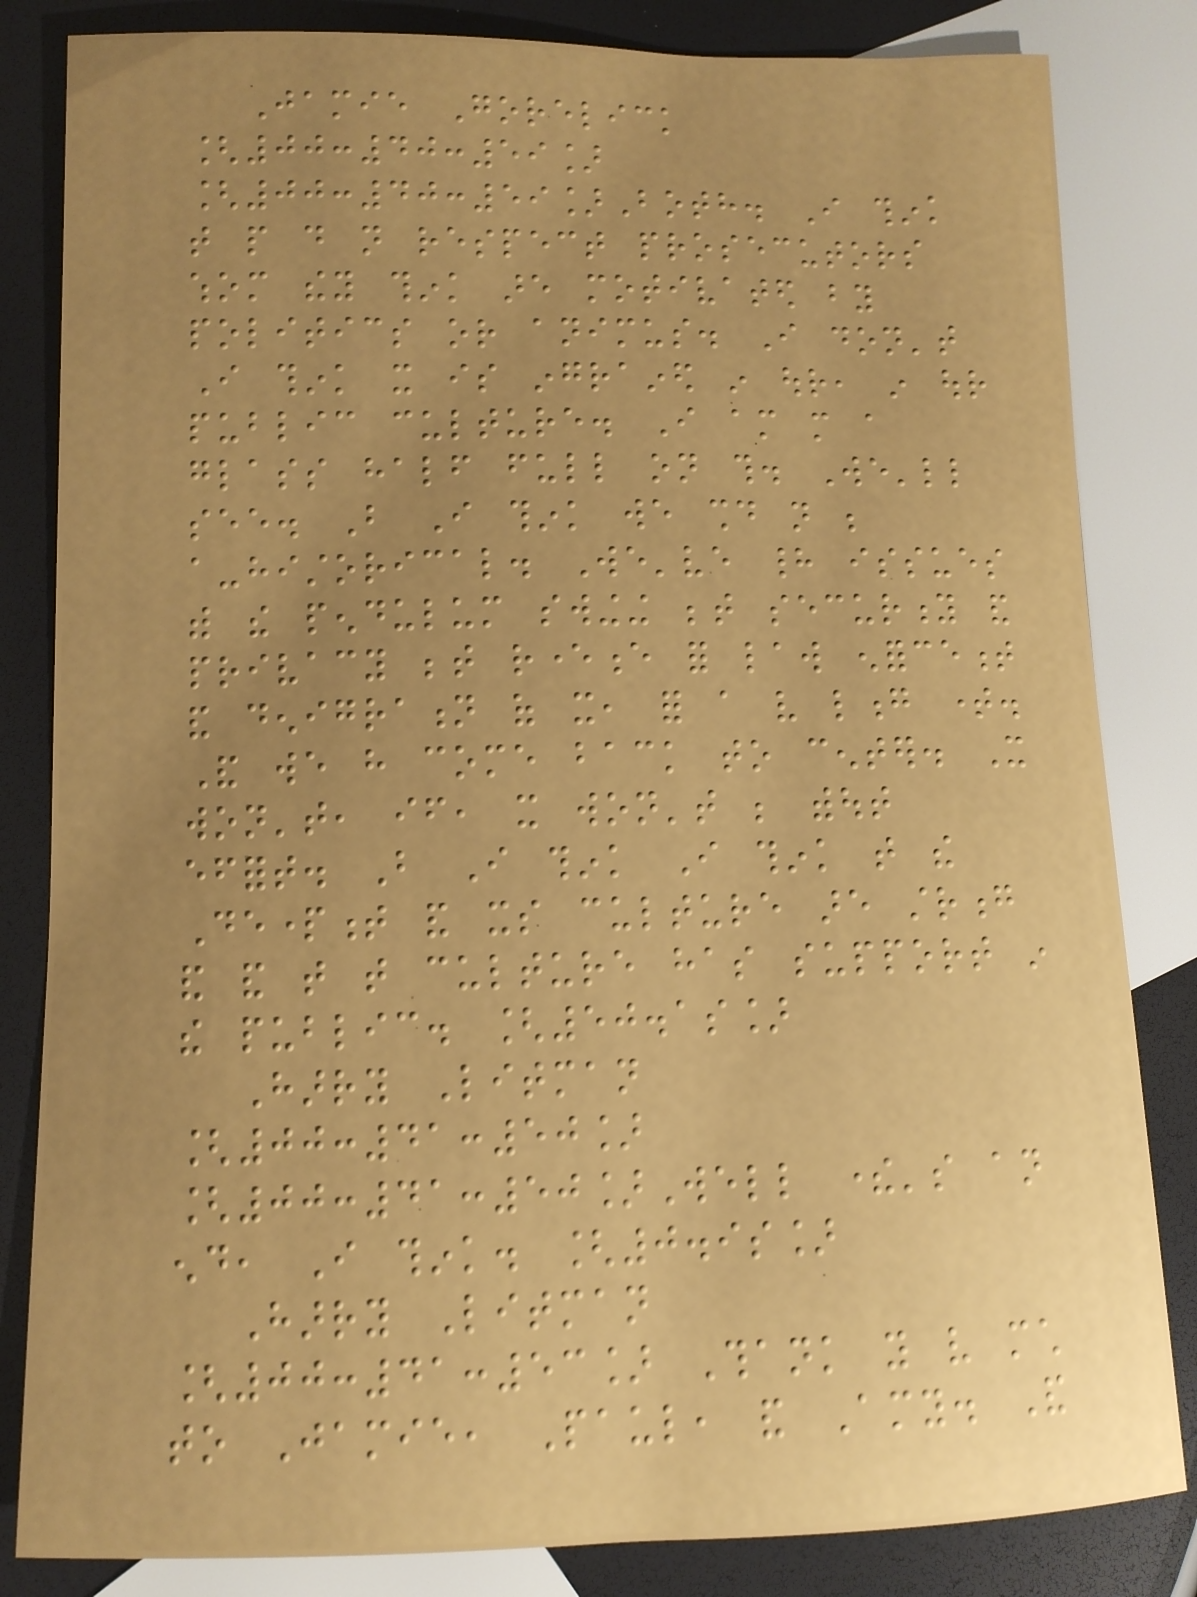Jamie Gorelick
[00:40:59]
[00:40:59]Both. I think
that people do not respect prosecutors
whom they think are motivated by
politics or animus. I don't
I think it is ingrained in our, in our
public culture. I am more a
glass half full on this. We'll
see. But I think we should not be
a-historical. We've had issues
with the pendulum swinging between security and
privacy between reverence for law enforcement
and denigration of it, for a very long time.
And we have come back to center. It
won't, if, it won't be without
effort. But I think I think that the
Department and its culture are strong
and and that that culture has support in
the public. [50.1s]
Harry Litman
[00:41:50]
[00:41:50]Well there's an
end, I think. [0.9s]
Harry Litman
[00:41:53] Thank you very much
to Jamie, Paul, and Amy. And
